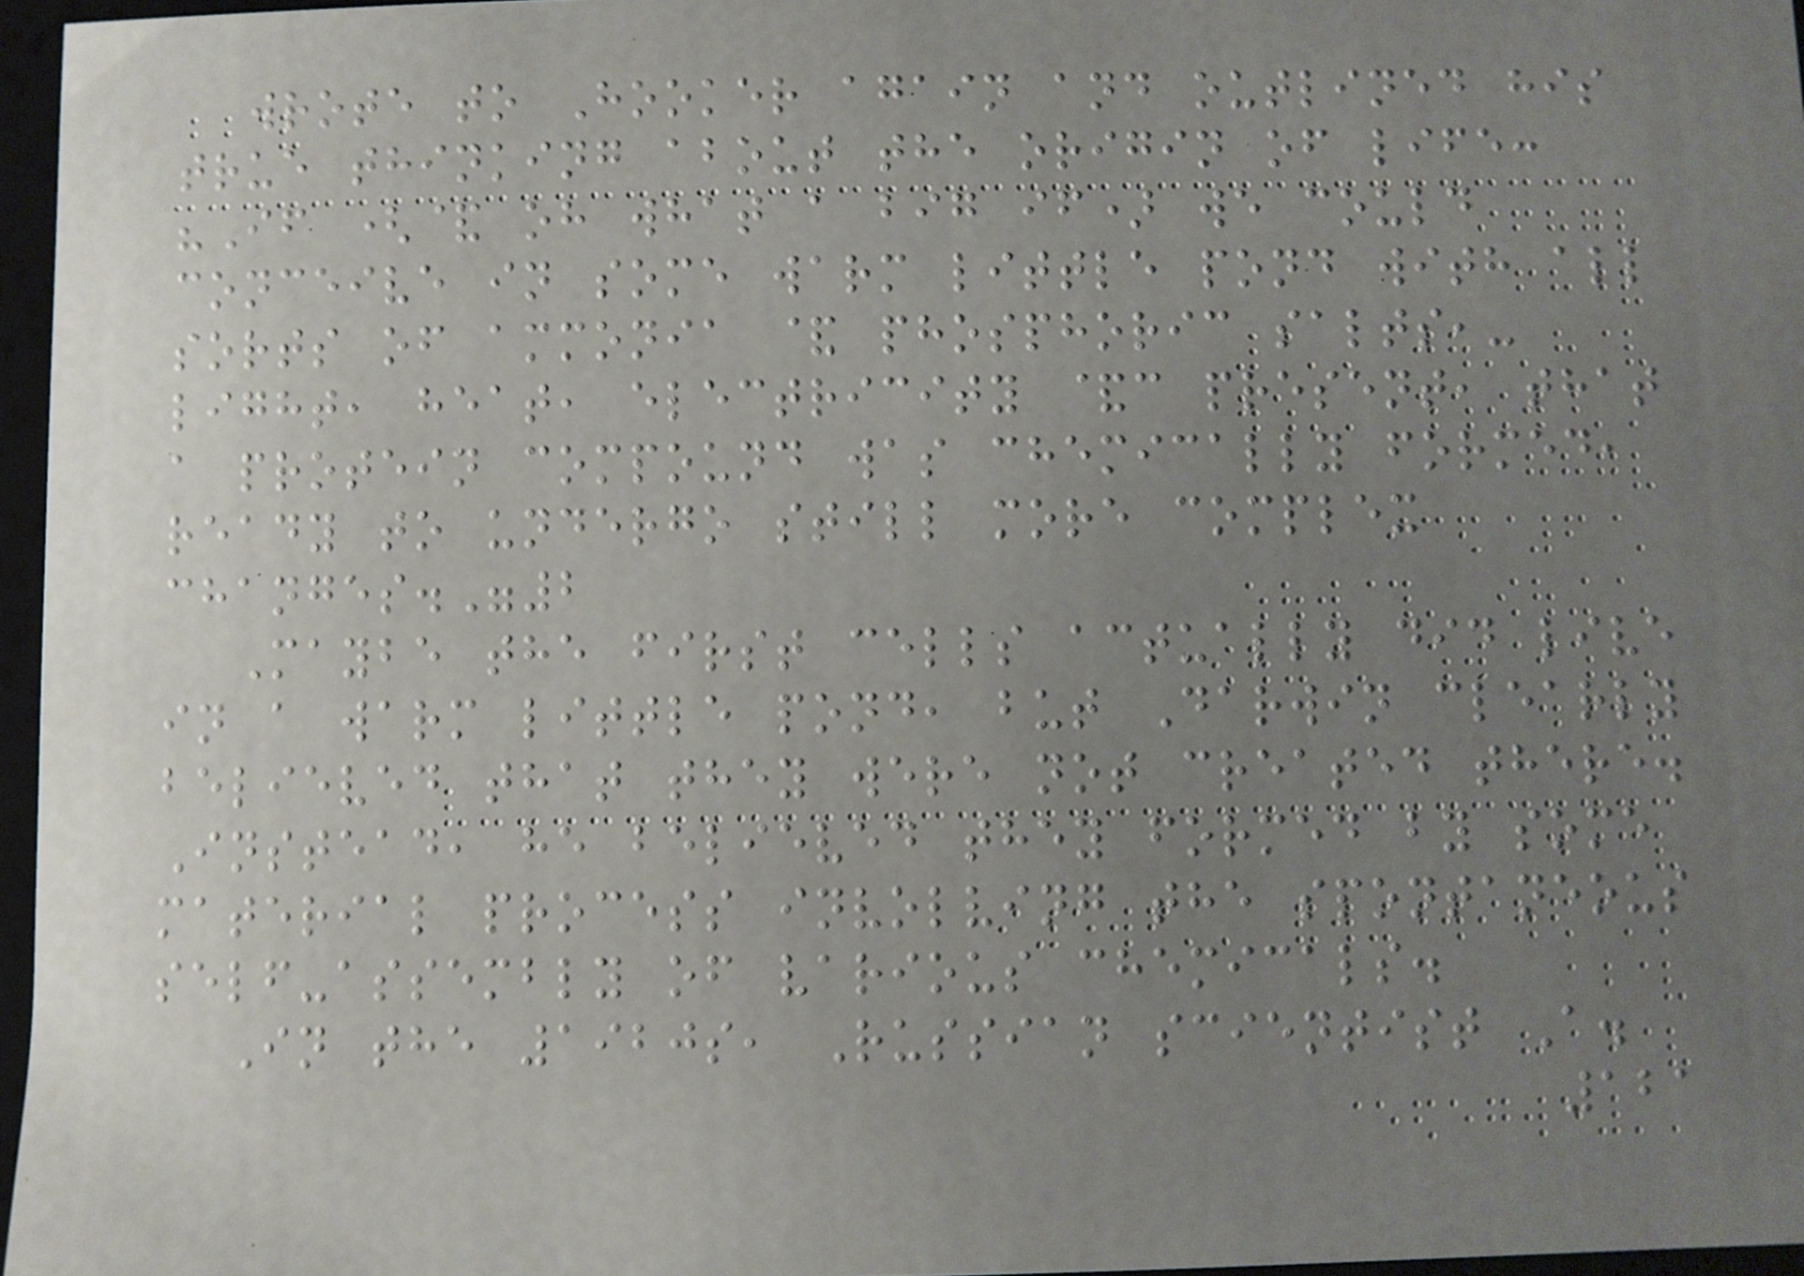wrote to Hooker again and outlined his
true thinking about the origin of life:
"If (& oh what a big if) we could
conceive in some warm little pond with all
sorts of ammonia & phosphoric salts,-
light, heat, electricity &c present, that
a protein compound was chemically formed,
ready to undergo still more complex
changes."2
Maybe the first cells actually did live
in a warm little pond, but Darwin clearly
believed that they were not created there.
Instead, he believed they formed by some
material process involving the spontaneous
self-assembly of various chemicals.
In the 1920s, Russian scientist A.
121
